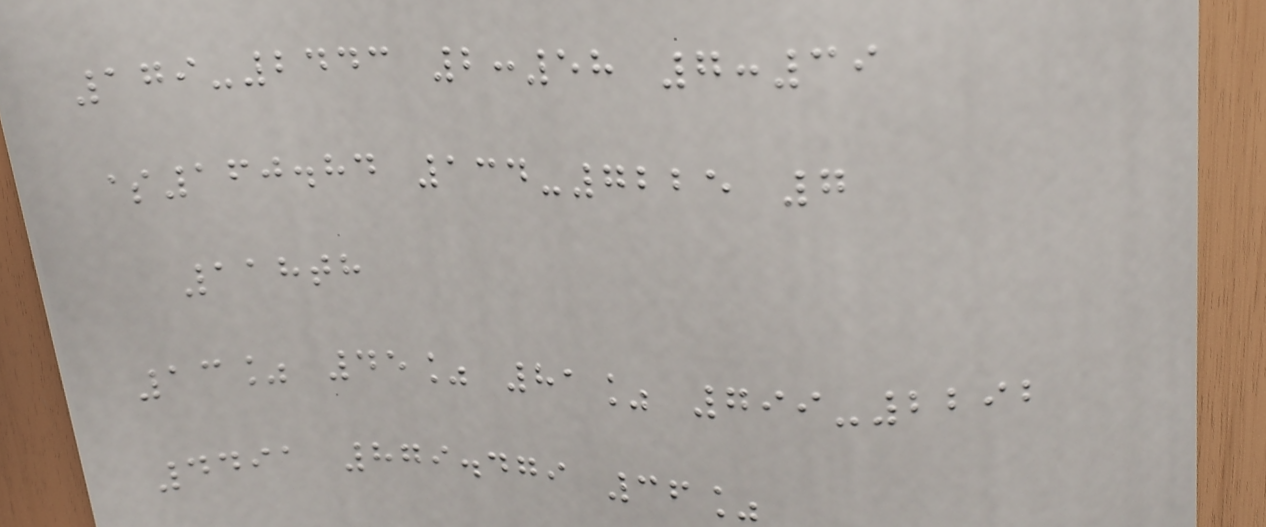179-2443 2:58 7:39
$160.84 134-7225 7
118th
13% 45% 81% 799-2292
4491 879.479 36%
